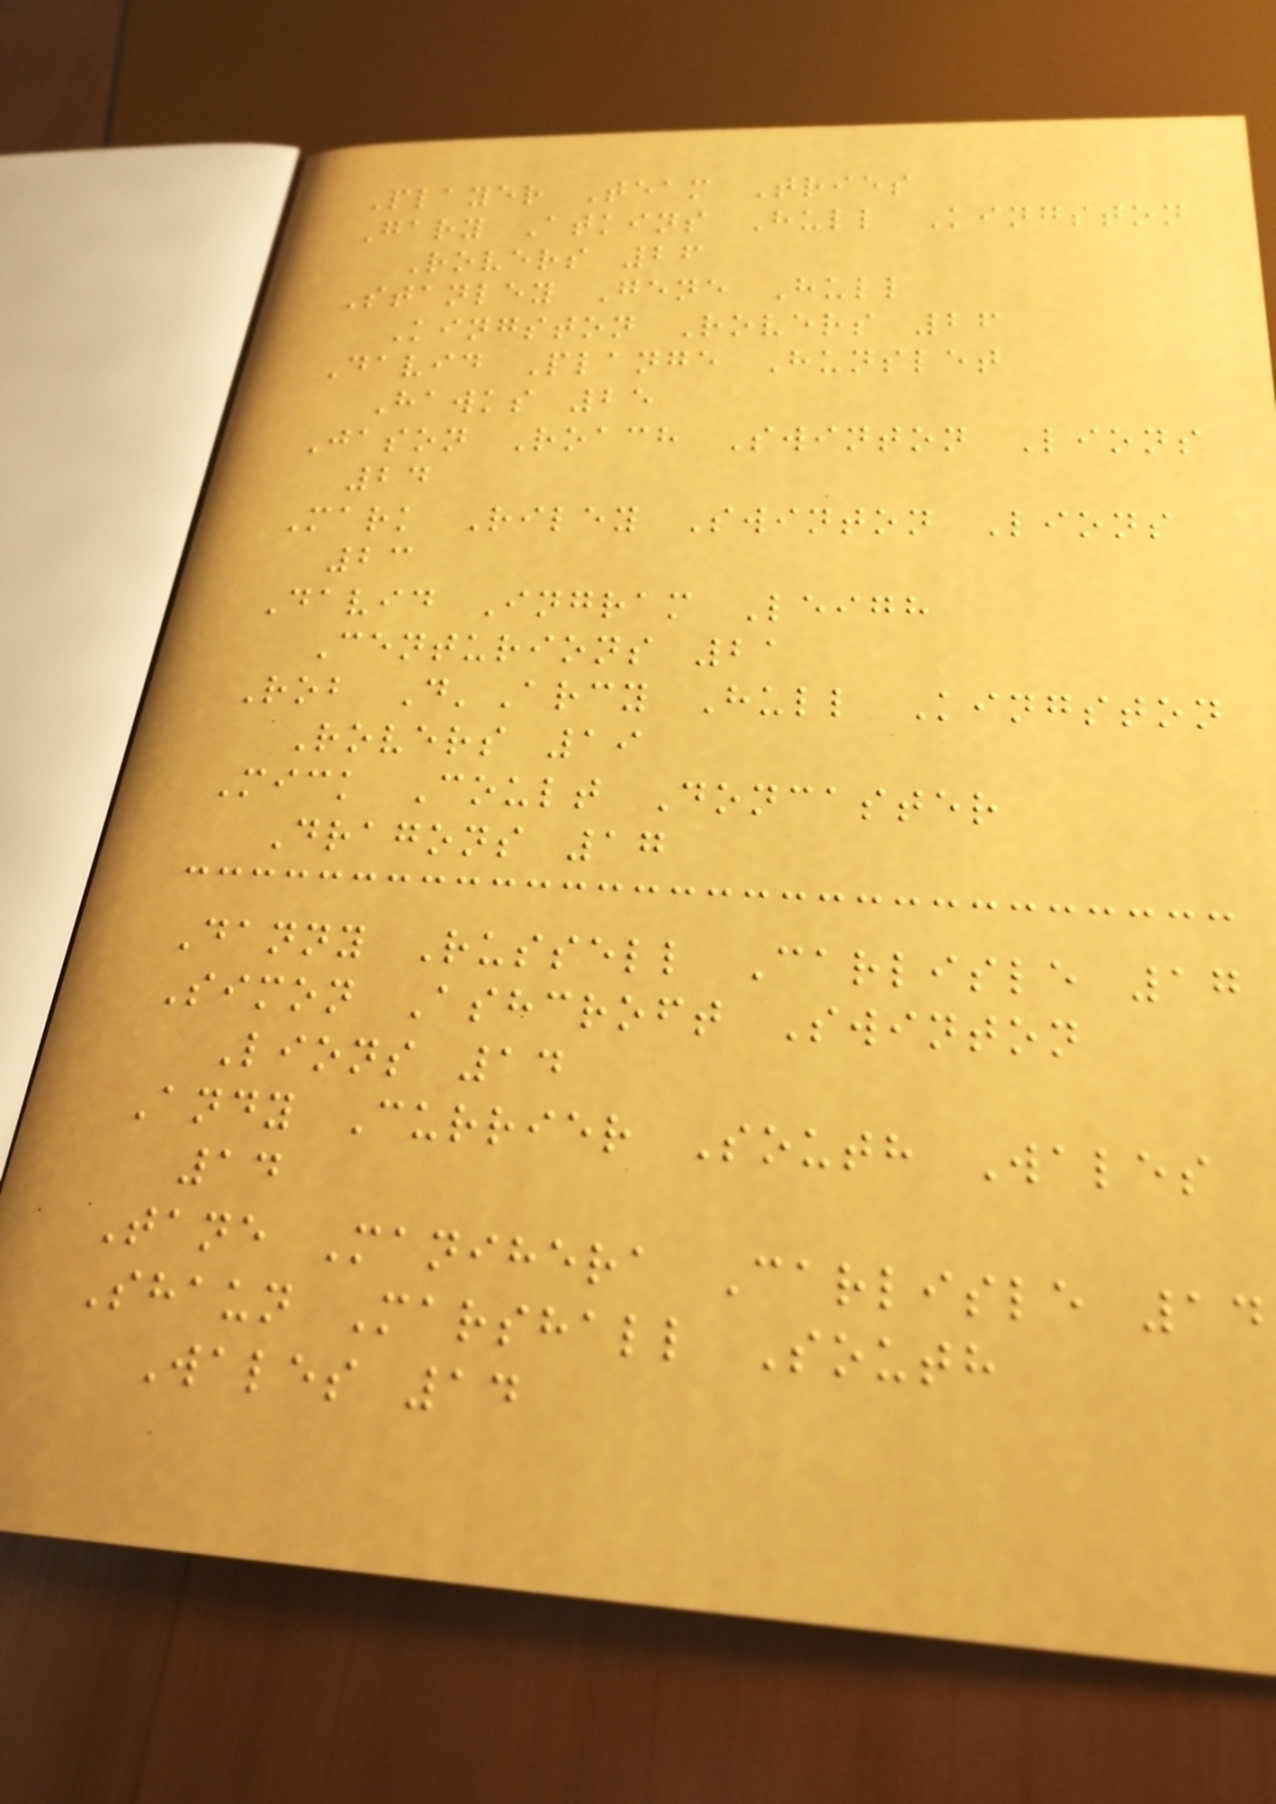Player Team Tries
Gary Atkins Hull Kingston
Rovers 26
Stanley Gene Hull
Kingston Rovers 26
David Plange Hunslet
Hawks 25
Jason Roach Swinton Lions
24
Mark Riley Swinton Lions
23
David Ingram Leigh
Centurions 21
Rob D'Arcy Hull Kingston
Rovers 19
Mick Coult Doncaster
Dragons 17
Danny Russell Carlisle 17
Simon Ashcroft Swinton
Lions 14
Andy Currier South Wales
14
Tane Manihera Carlisle 14
Shaun Marshall South
Wales 14
